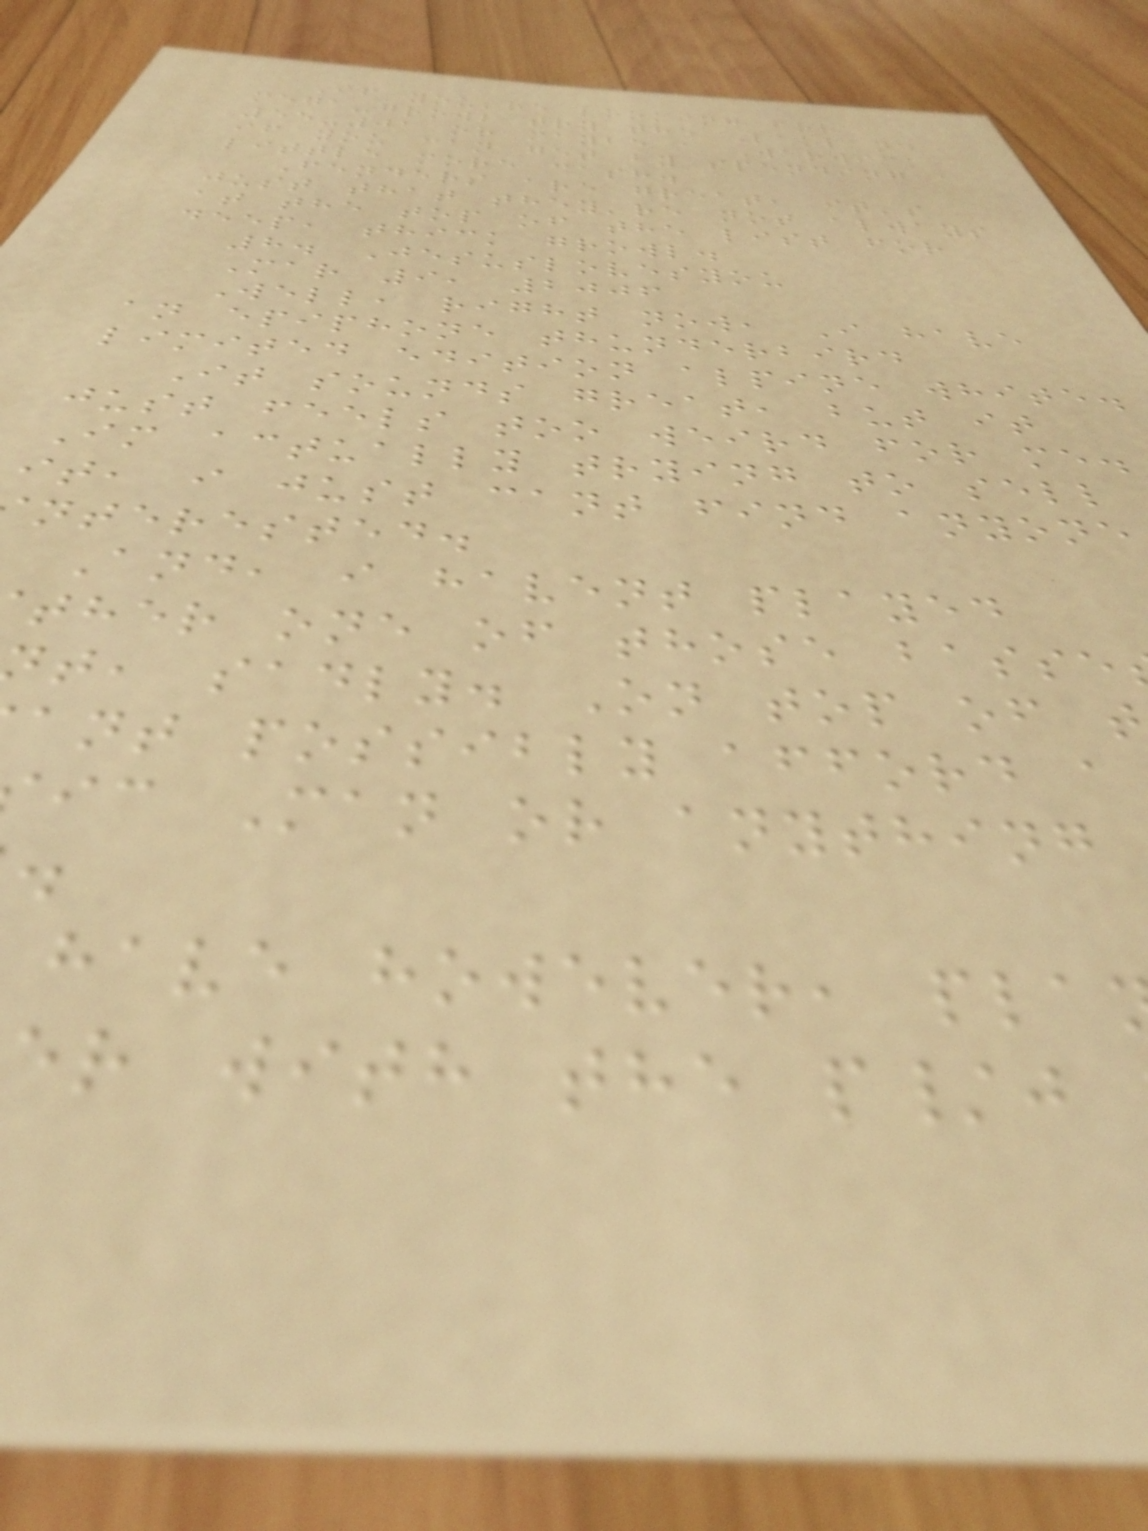If you're looking for
mega-growl try the Lakland
55-01 or maybe a Warwick
if you can get by spending a
little more cash.
Fenders are great, it's
just that they're not always
at the top of the list for
deep, thick growl.
8. Jesuslovesyou
Mar 9, 2006
Well, right now, I have
an epiphone thunderbird
limited edition alpine white.
It sounds great, but it
just feels too weird for me.
Im actually trying to sell
it, i just cant find anyone
nterested.
And, i havent played
ther one of those basse
t, sadly. On top of t
ant possibly afford a
ic Man or anything
have however, pla
er with the p/j
